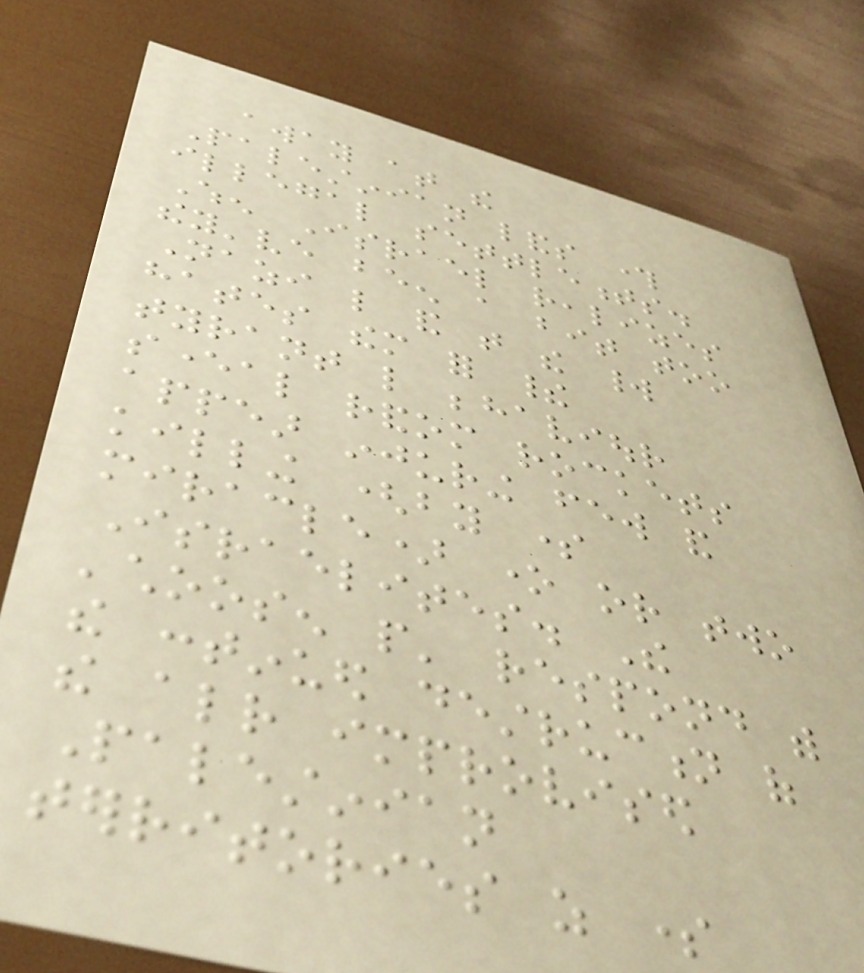away at the
Palestinian lands through
illegal settlements.
When Israel realizes
they've been a bit too
Nazi like and that the world
hates them for their
tyrant like behaviour
several random rockets
appear injuring few and
killing (by some
miracle) one or two
Israelites. The
'choosen people' respond with
the continued destruction of
the already improvised
Palestinian
territories as some
